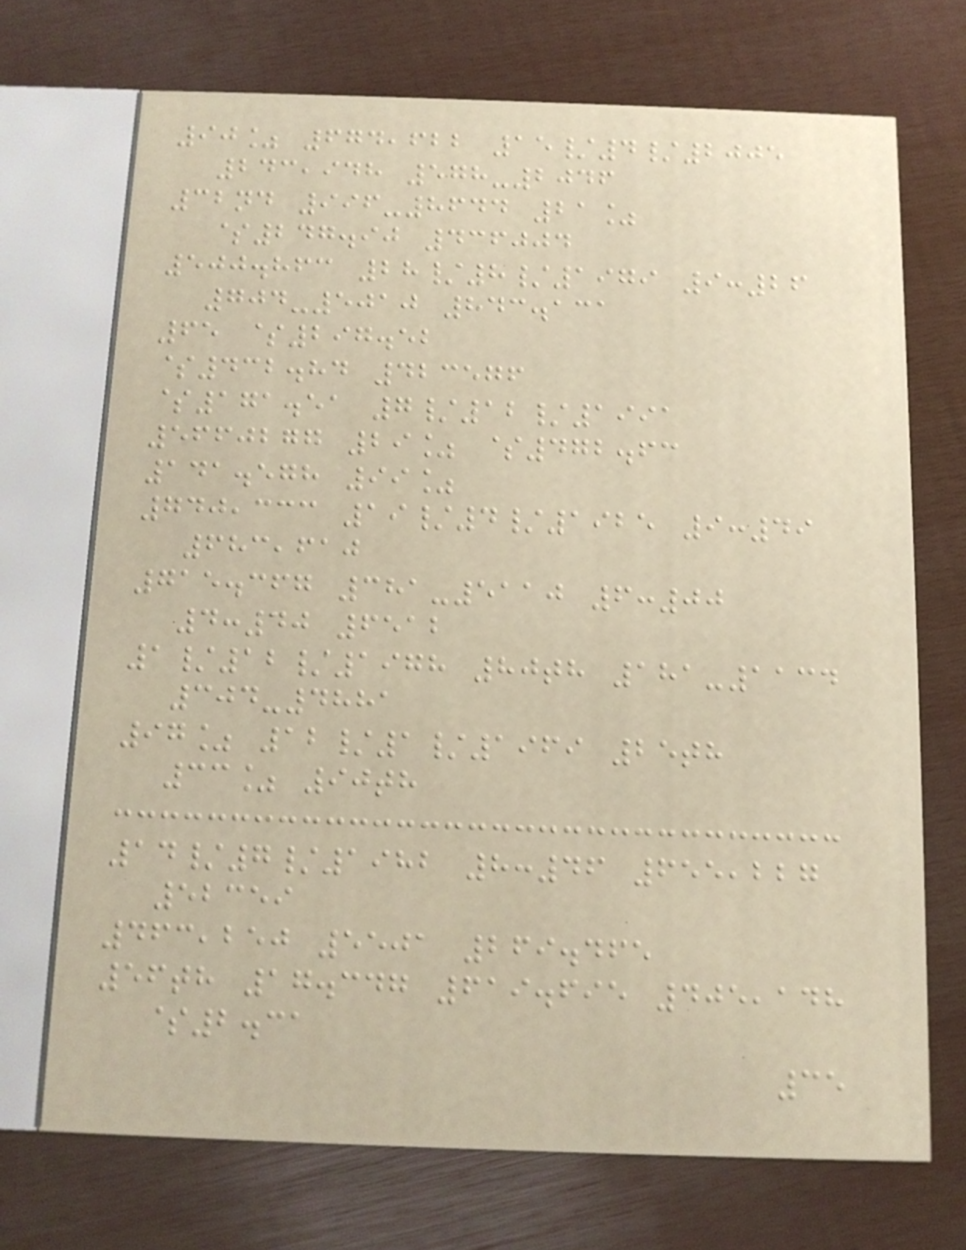90% 674,622 15/4/2005
243,948 578-2046
32nd 996-8644 21%
$247.90 436004
500.863 28/8/1979 9:26
704-5010 843.131
65 $297.52
$432.84 423576
$171.51 7/12/1991
5660277 29% $472.63
141.578 99%
740,333 19/4/1925 9:49
683,610
715.367 381-5110 6:00
4:40 6512
1/12/1978 80th 181-1134
304-4881
97% 12/1/1969 25th
33% 90th
14/7/1982 8:46 655,227
52359
463,250 5501 269.465
56th 17.347 619.695 405,148
$2.31
35
